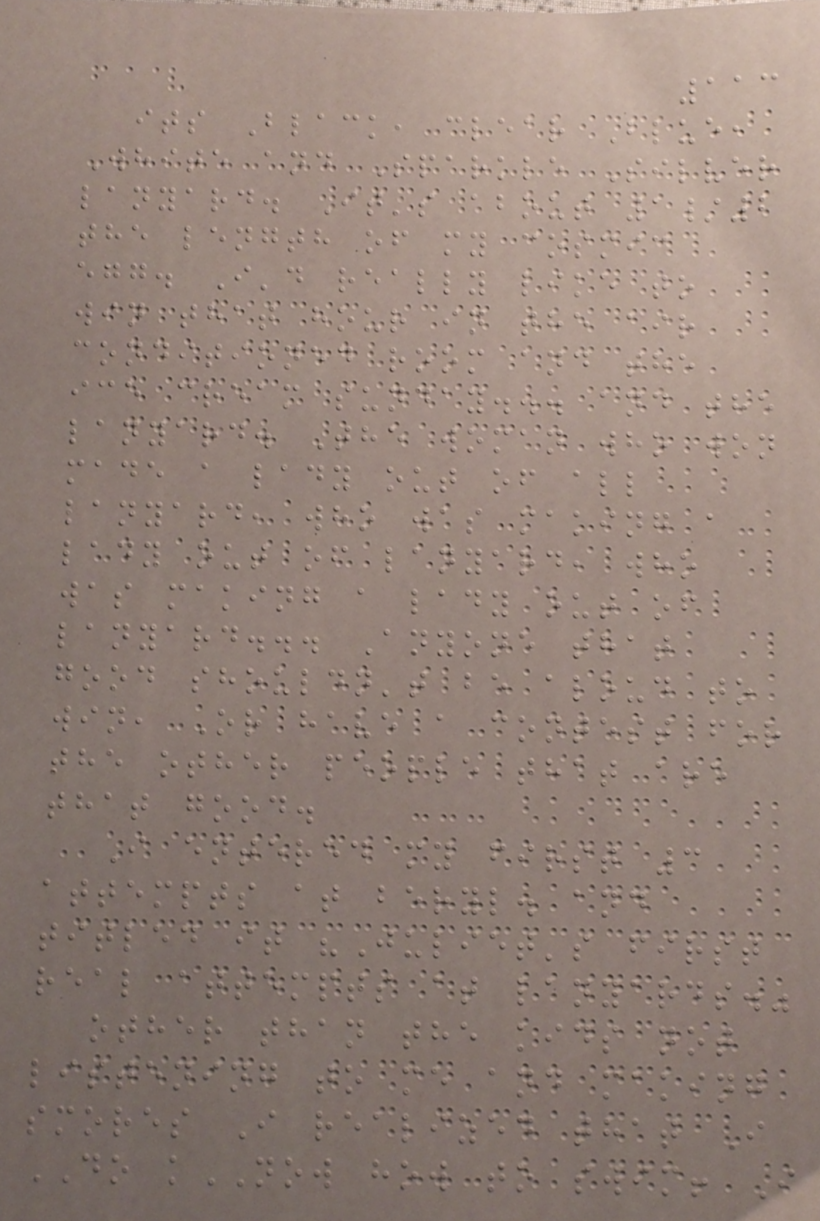113
its Black, clear Blue,
White and Sparkle Silver
lanyard. It's about 1/2
the length of my cosmic
egg. I'd really like to
win that hour in the air
conditioned room and the
ice cream sunday... and the
lanyard. The woman who won
made a lady out of all
lanyard, who was making a
lady out of lanyard, who
was making a lady out of
lanyard... Anyone that
good shouldn't be aloud to
win, Or have a contest for
the other people that are
that good.
I entered my first 3
attempts at beryl. and
titled it "Juliet's first
real attempts at lanyards."
other than the kids not
listening to me and making
smores I realized that I
DO kNOW how to swim! I
